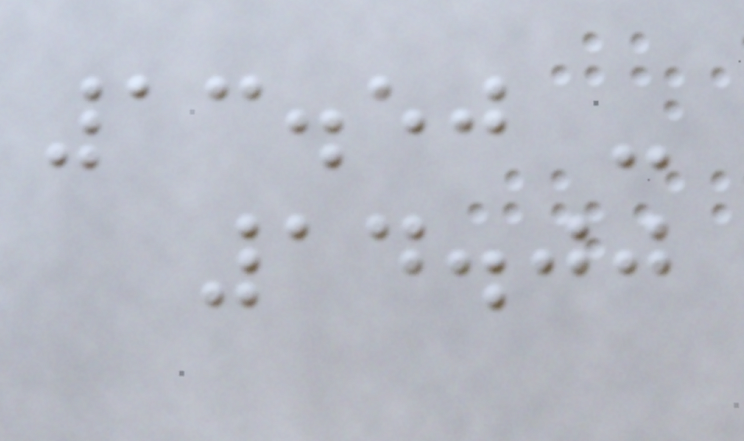13.50 -
14.00
